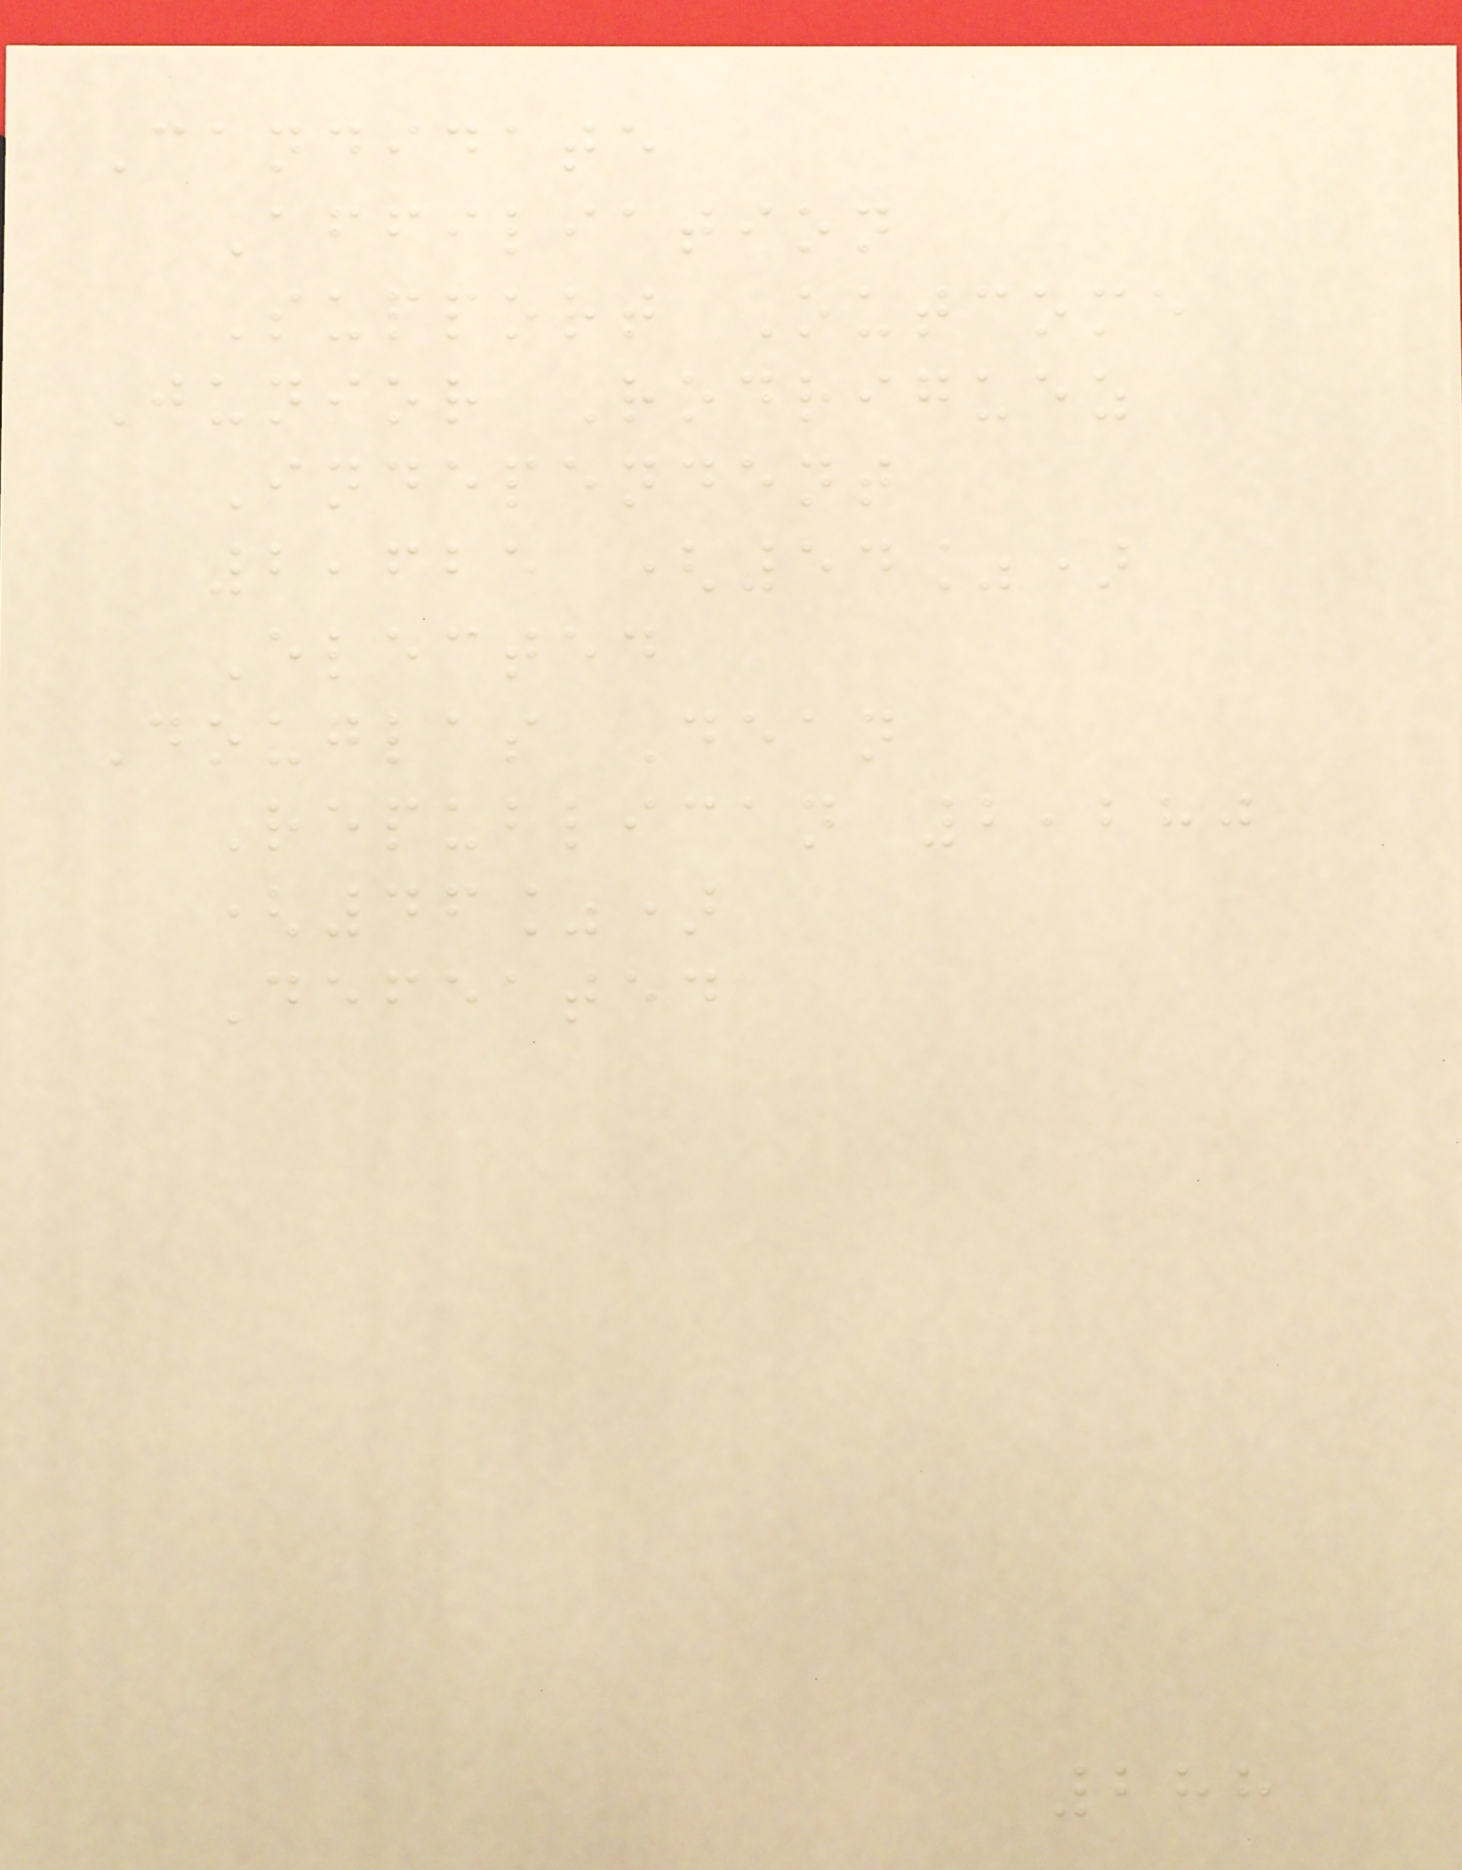Candidate
Affiliation
Support Outcome
Junior Rodriguez
Independent
2,625 (54%)
Elected
Douglas Dean
Republican 2,280
(46%)
Defeated
288
